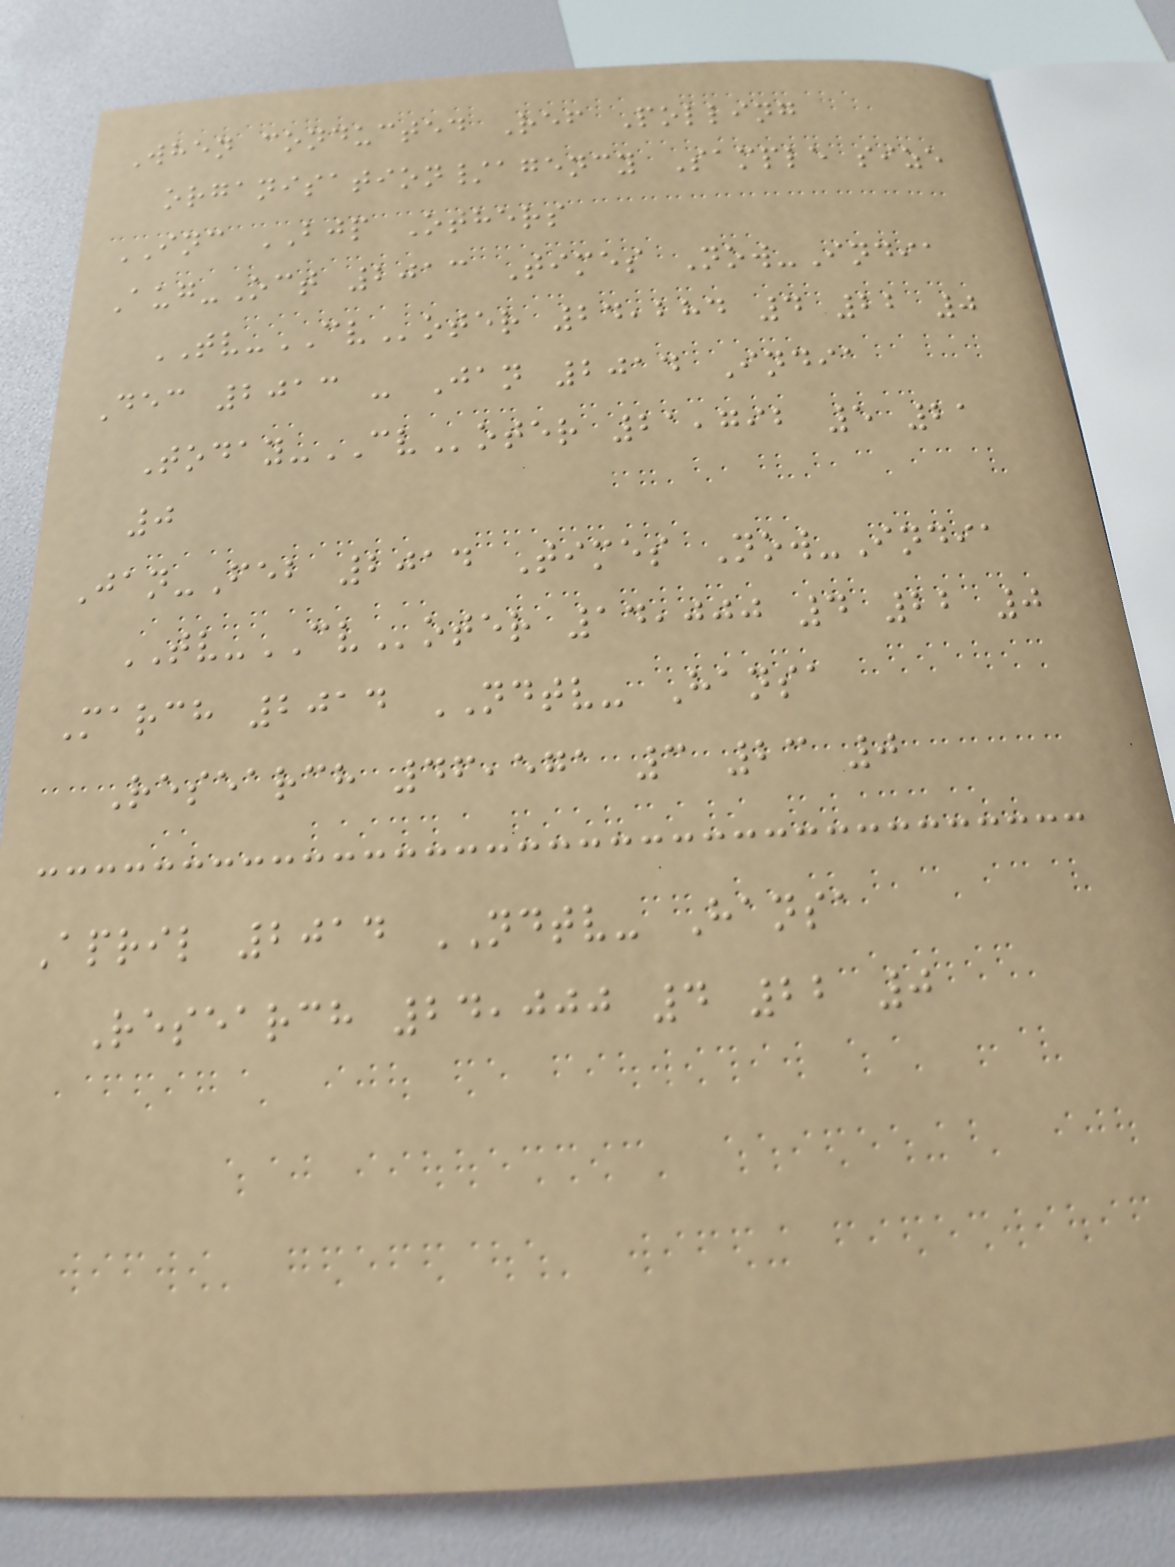When conducted Ref Polling
organisation/agency Sample size
INC BJP Others
Aug-Oct 2013 Times Now-India
TV-CVoter 24,284 4 22 0
Dec 2013 - Jan 2014 India
Today-CVoter 21,792 5 21
0
Jan-Feb 2014 Times Now-India
TV-CVoter 14,000 4 22 0
March 2014 NDTV- Hansa
Research 46,571 3 23 0
April 2014 NDTV- Hansa
Research 24,000 4 22 0
